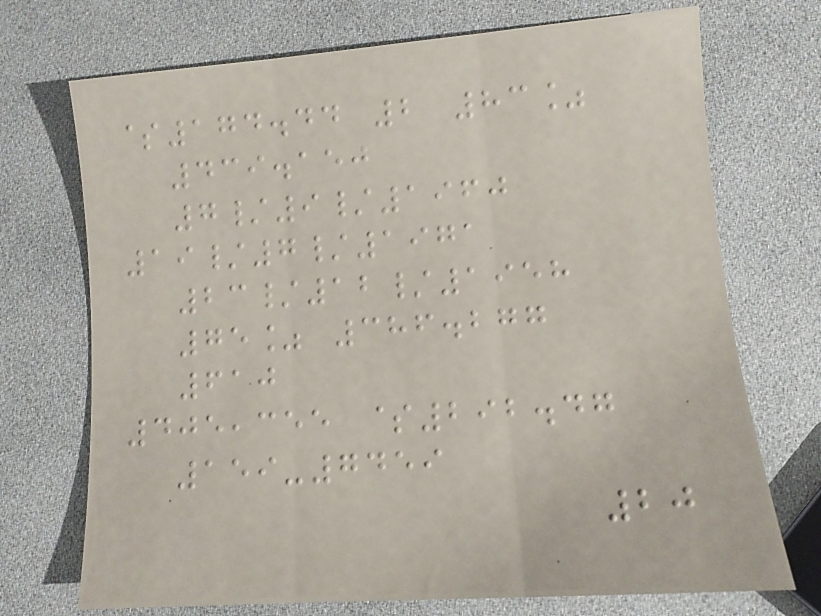$174.44 2 83%
439.150
7/9/1960
19/7/1971
23/12/1958
75% 386.277
610
405,355 $292.47
159-7459
20
